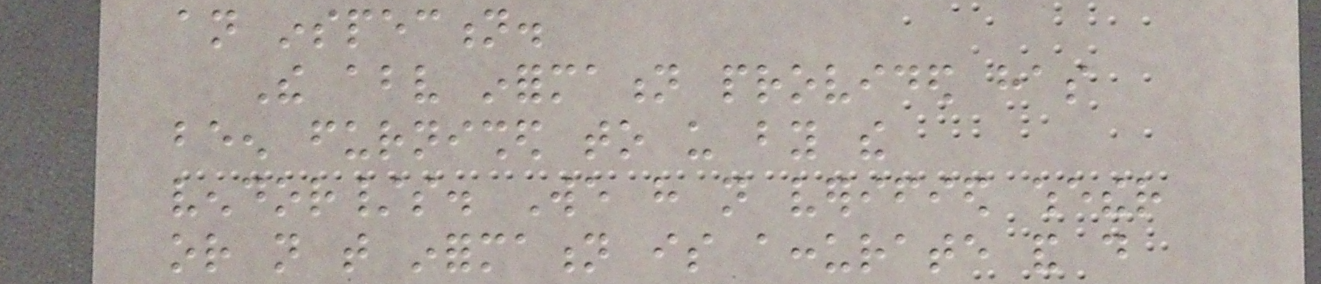an inspection.
The above information provided has
been furnished to us by the
vendor/s. We have not verified whether
or not that information is accurate and do
